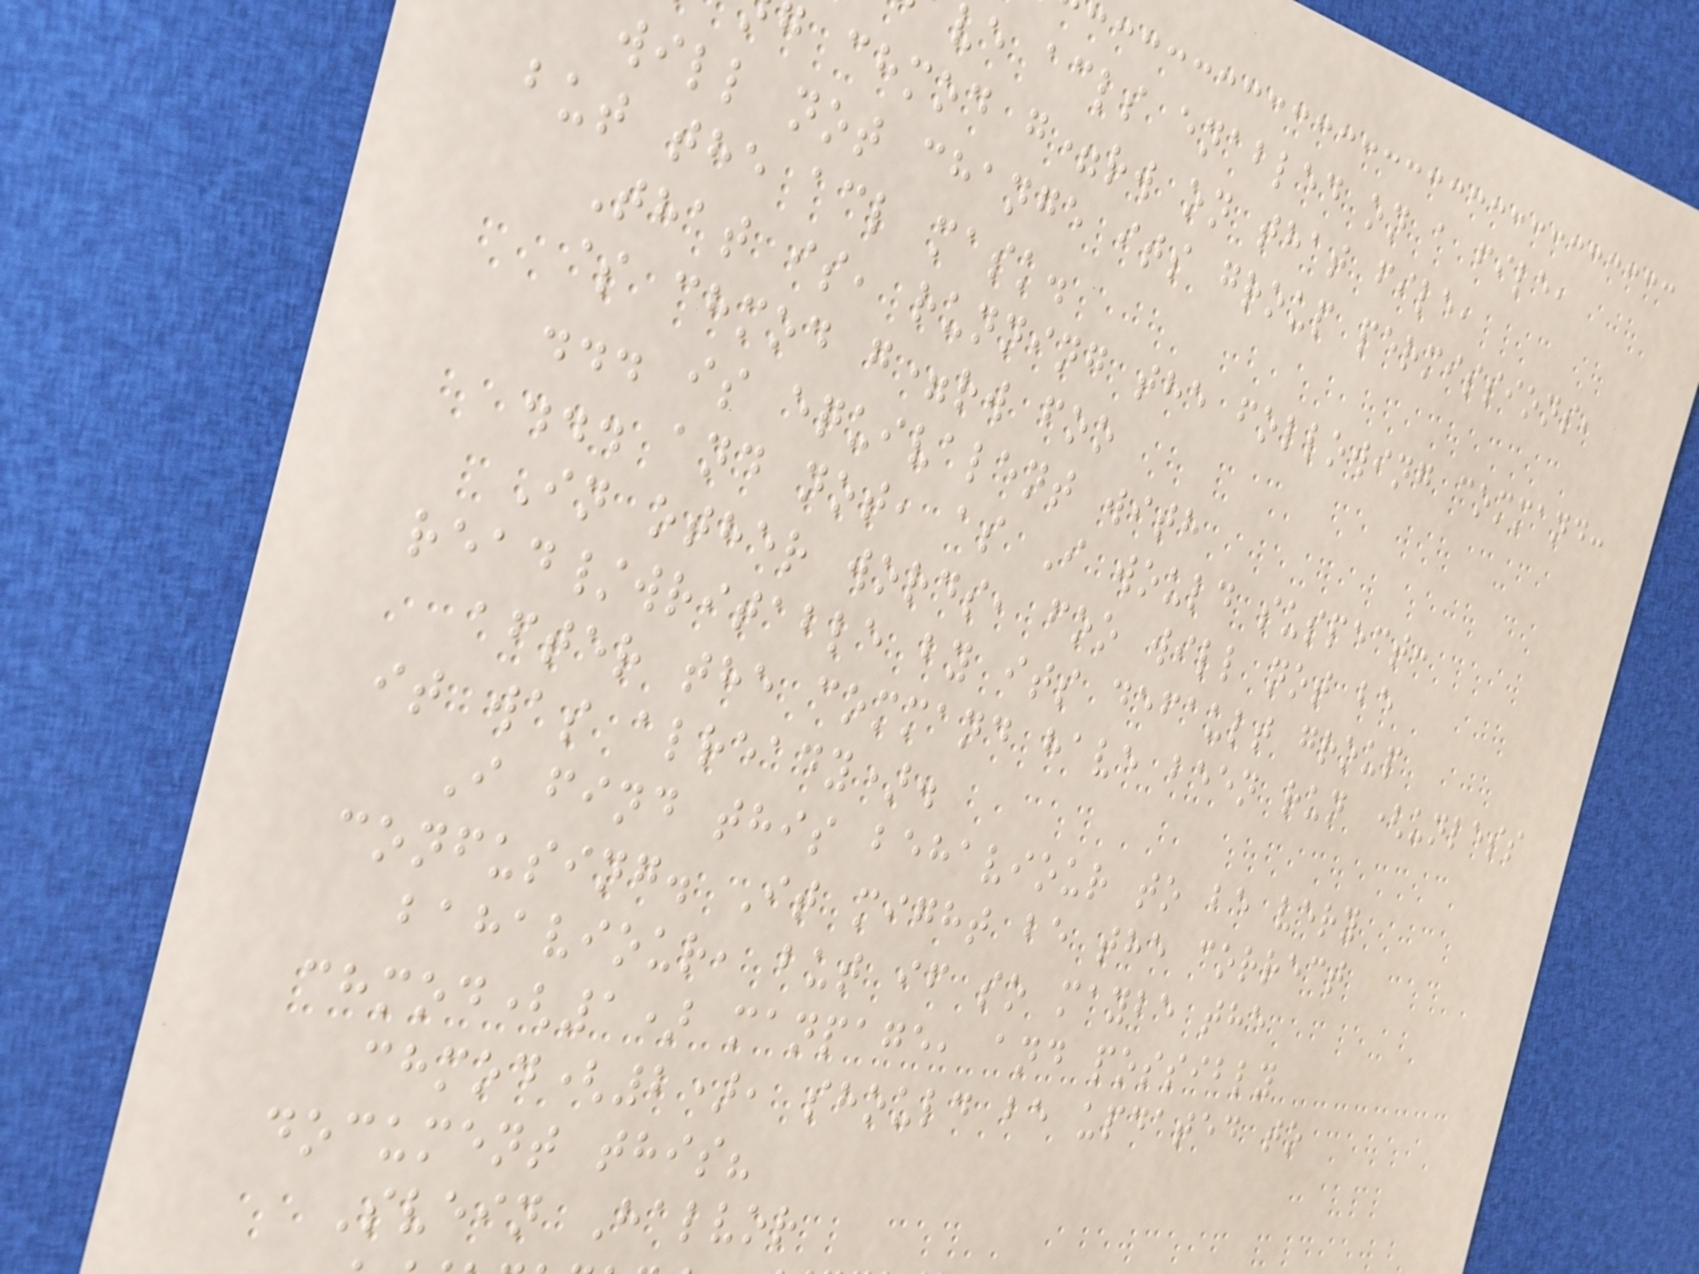ve acls enabled on a file,
g chmod g=rw on that file,
will not change its group permissions,
but the acl mask.
That is, running the following command:
$ chmod g=rw foo
... is equivalent with
... and not, as I would suspect:
In other words, foo will not be
read/writable by its default group
after the command have been run (unless
it was already).
I find this behaviour to be very
confusing. It might be the correct
bahaviour, but if so maybe the
chmod(1) manpage, and possibly
chmod(2), should be updated to
document this?
Svein Halvor
